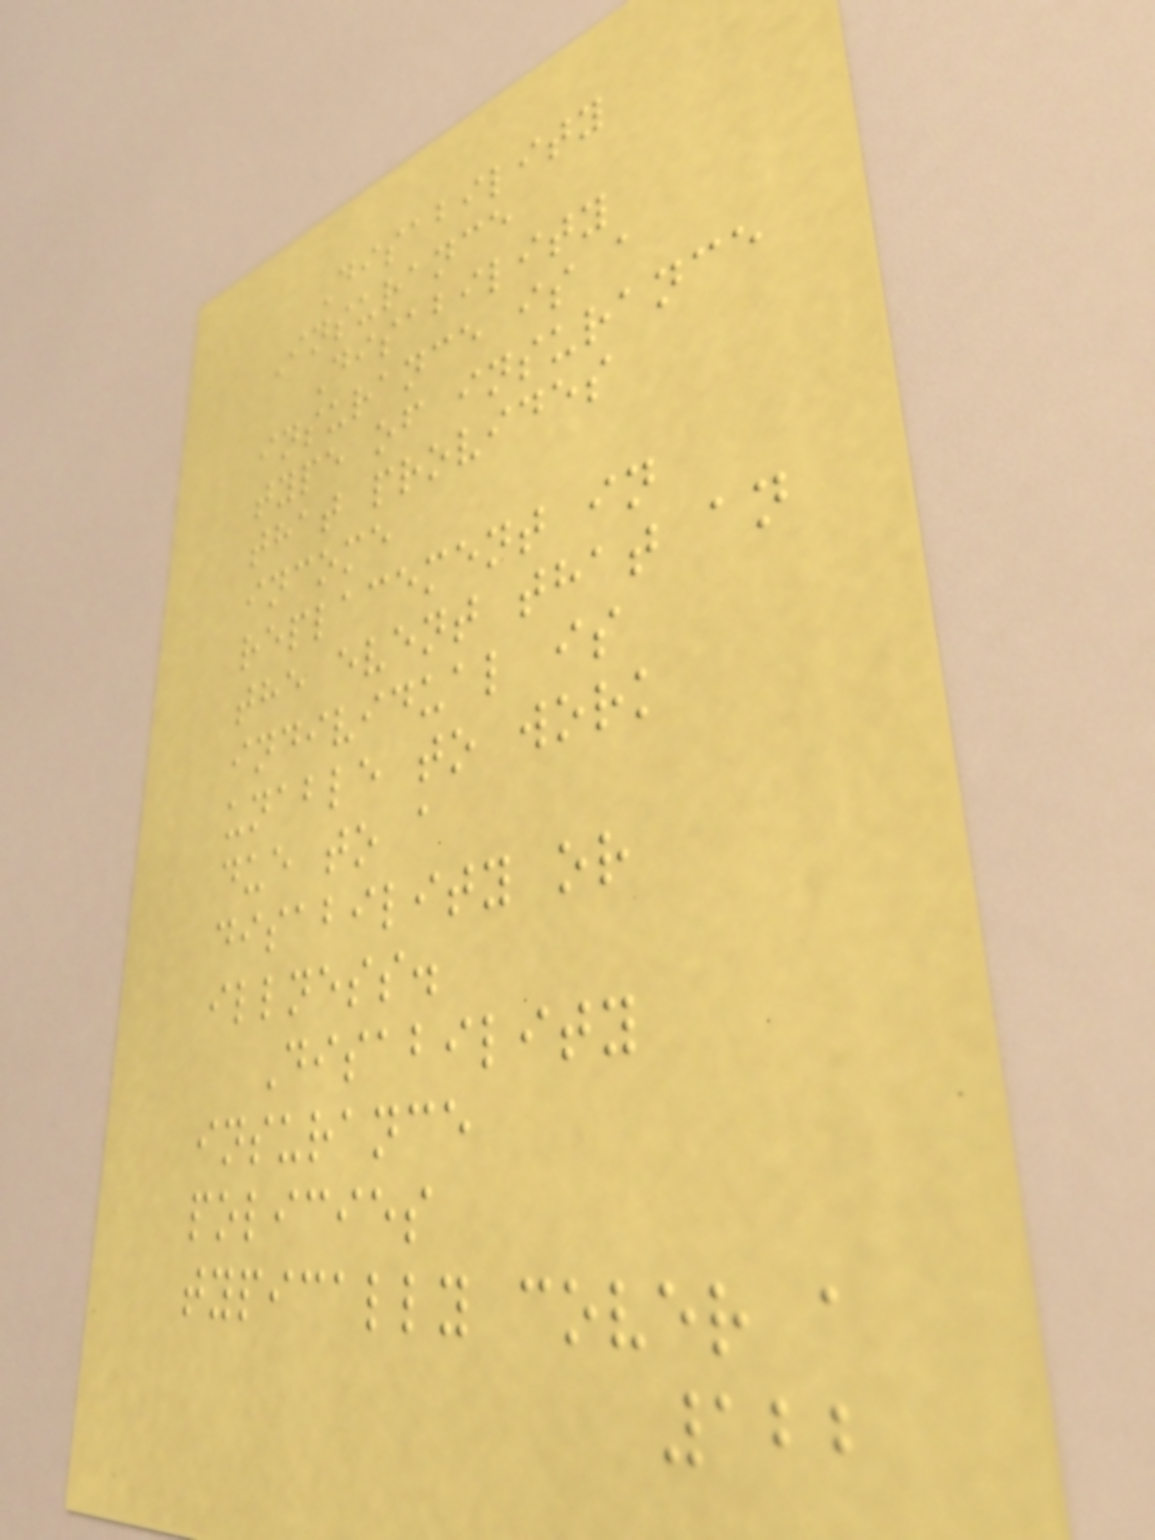Disability
Insurance
Disability
insurance is a
type of insurance
that provides
income
replacement in
the event that an
individual is
unable to work
due to a
disability or
illness.
Disability
insurance
policies
typically cover a
122
